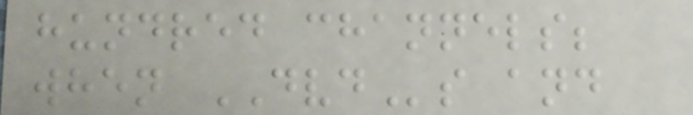hundred channels;
when DVDs and
